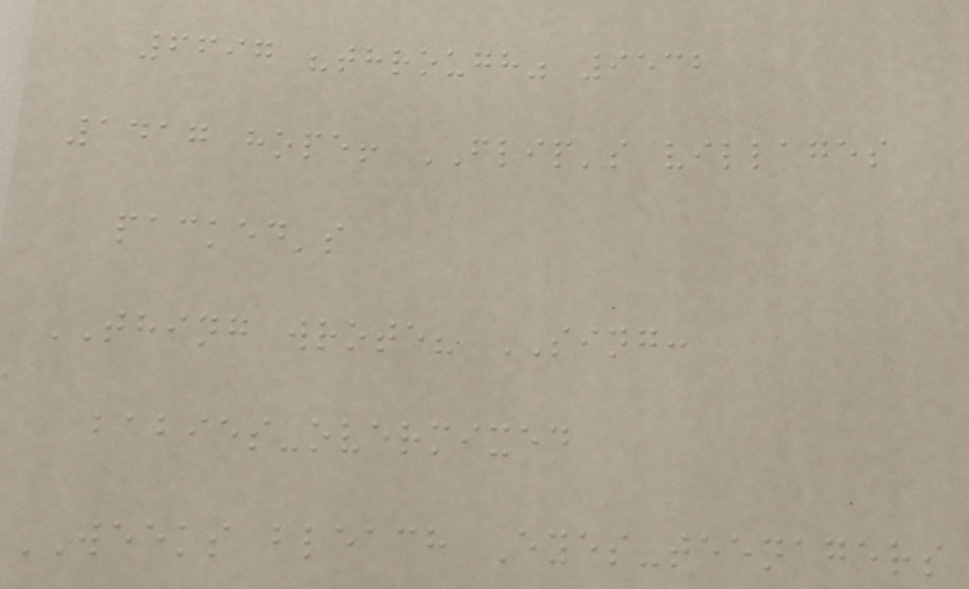6697 "through" 9532
1417 hope! FLIP's villages
packed's
THING wrote? SING:
babies-overmixed
WEEKS bleach Eyes-teenagers
